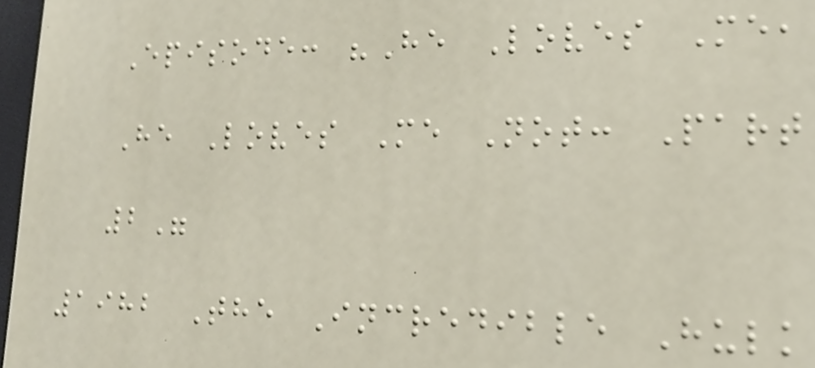Episode: "He Loves Me,
He Loves Me Not: Part
2"
1982 The Incredible Hulk
